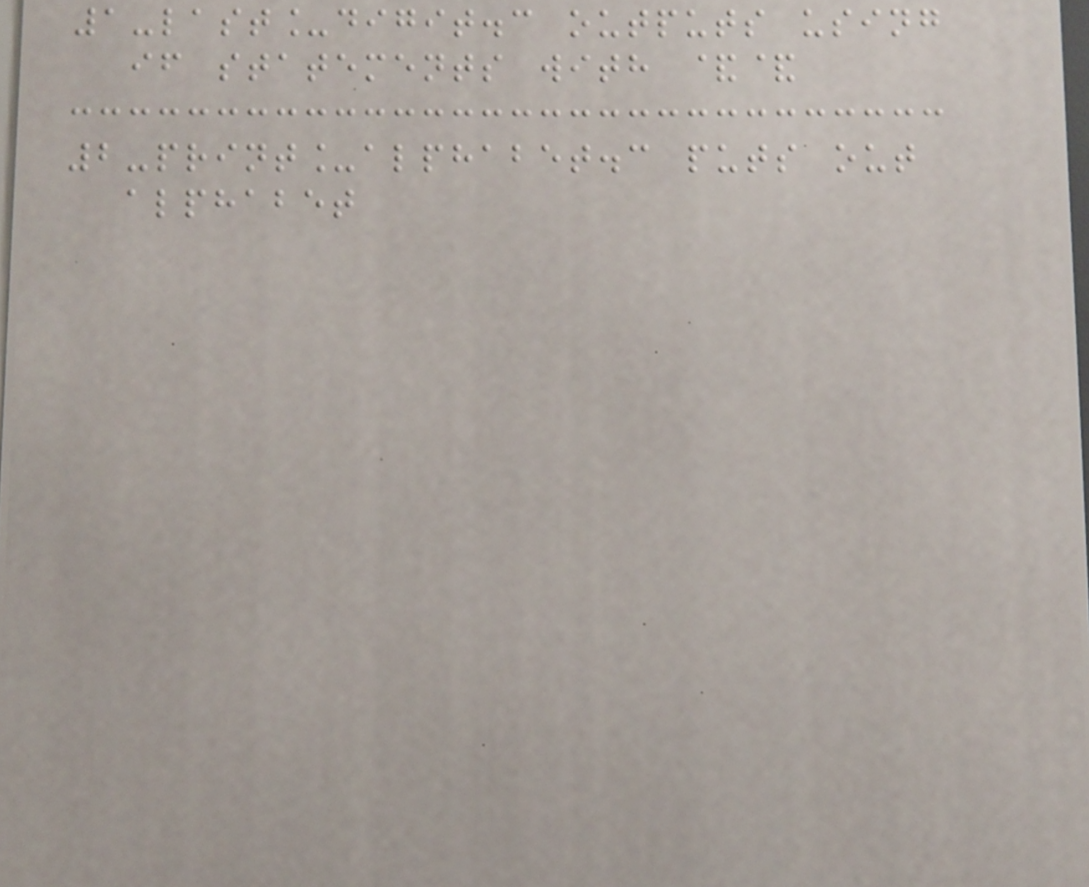1-last_digit.c outputs using
if statements with &&
2-print_alphabet.c puts out
alphabet
